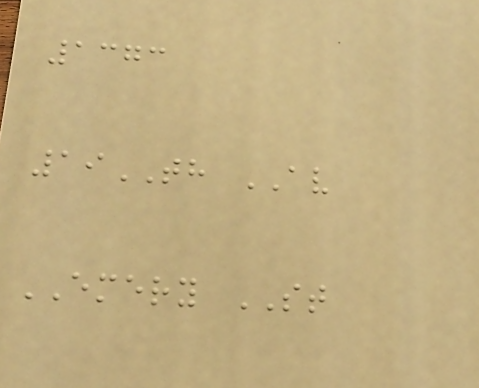1373
19TH AV
EMERY ST
